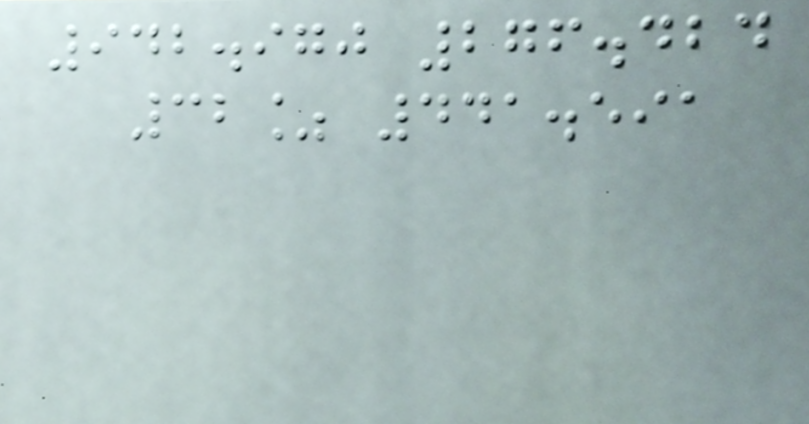942.970 276.424
32% 441.591
